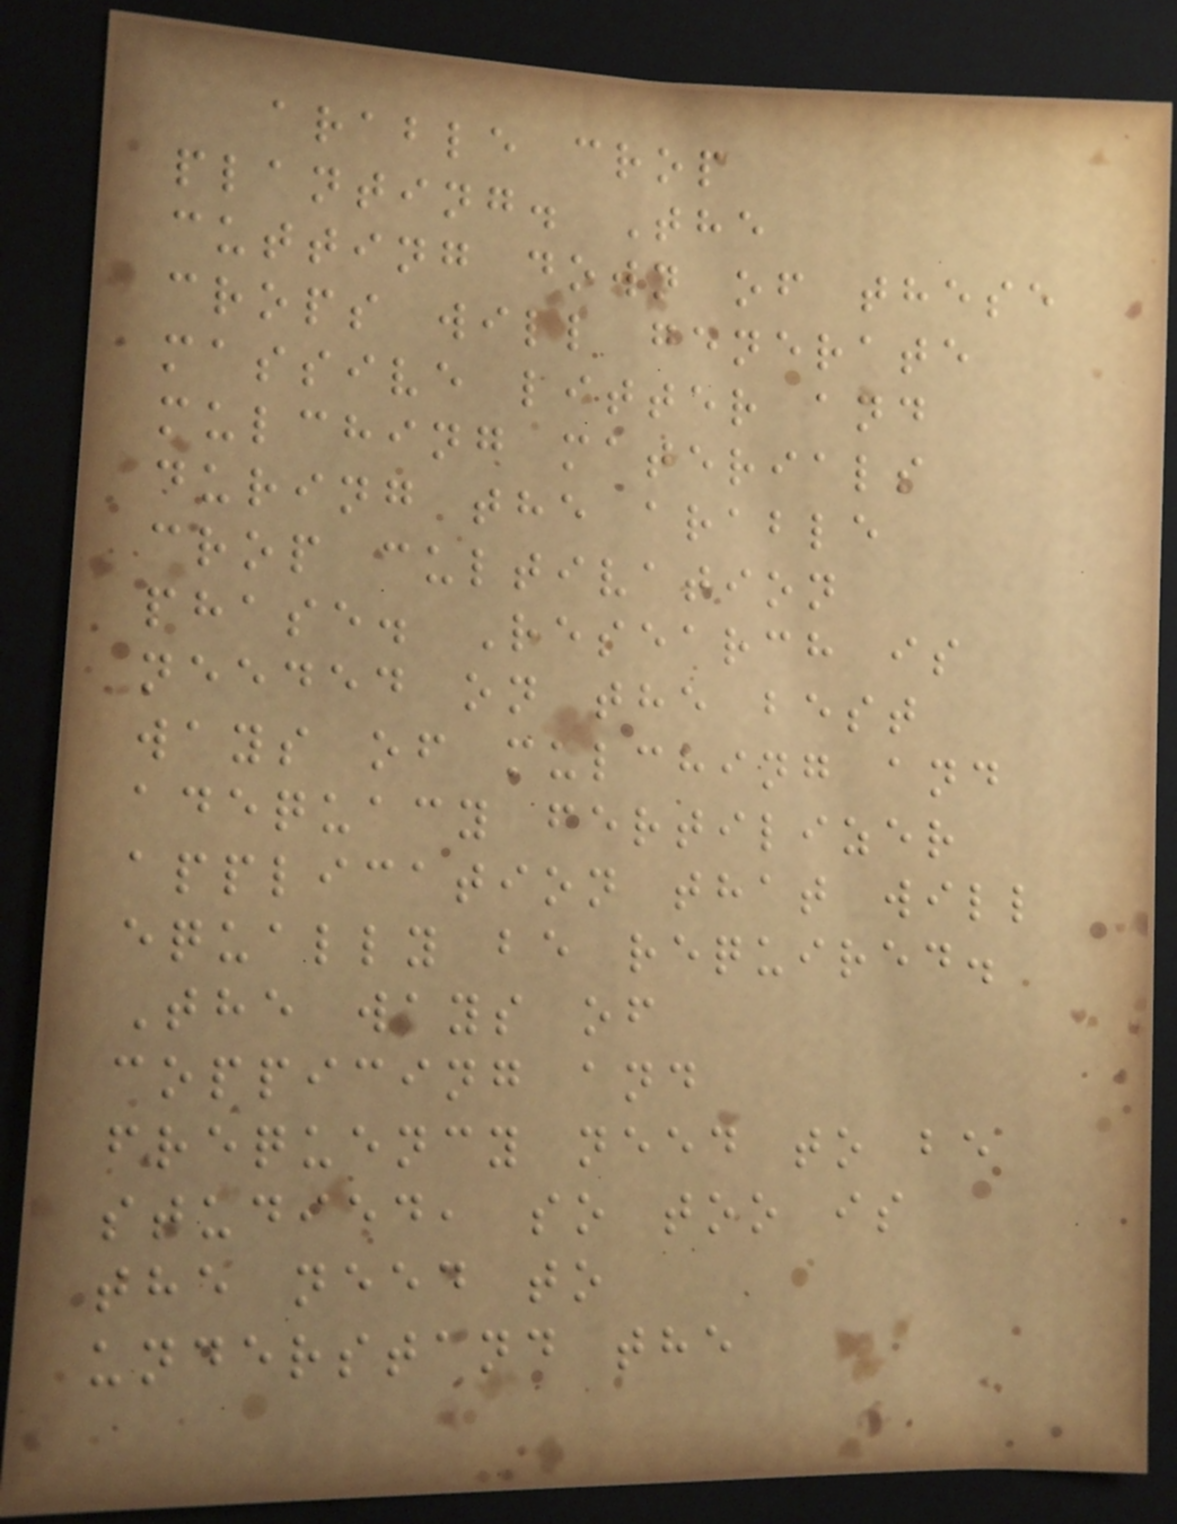arable crop
planting. The
cutting down of these
crops will generate
massive litter and
mulching materials
during the arable
crop cultivation
phase. Research is
needed on the best
ways of mulching and
adequacy fertilizer
application that will
equally be required.
The ways of
coppicing and
frequency need to be
studied, so too is
the need to
understand the
